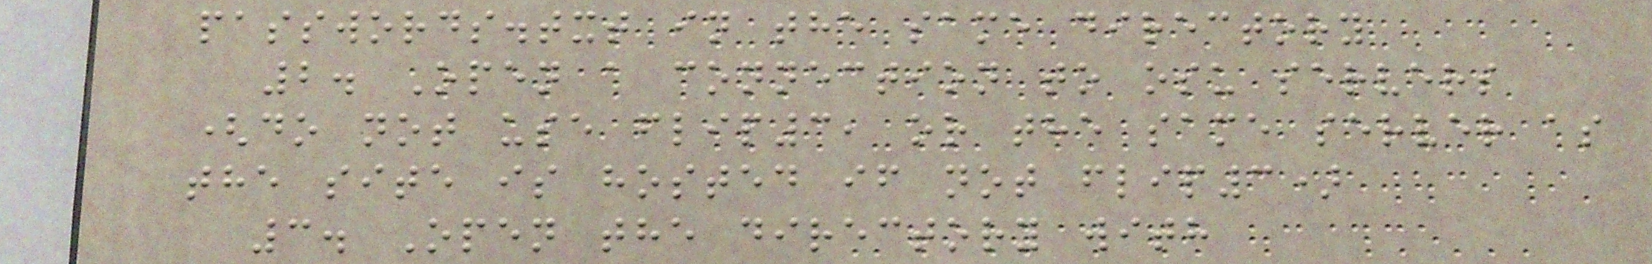passwords.txt in the same directory
2. Open a connection to osu servers
(do not use flip3, or the same server as
the site is hosted if not flip3)
3. Open the directory with
